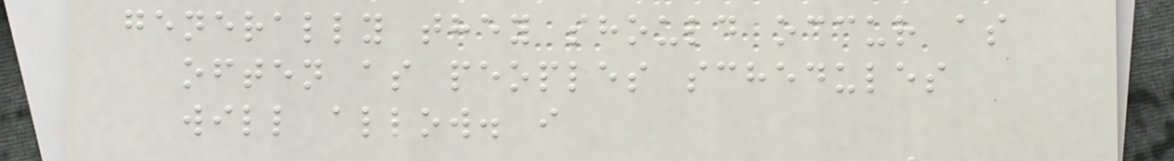generally they should occur as
often as peoples schedules
will allow. i
